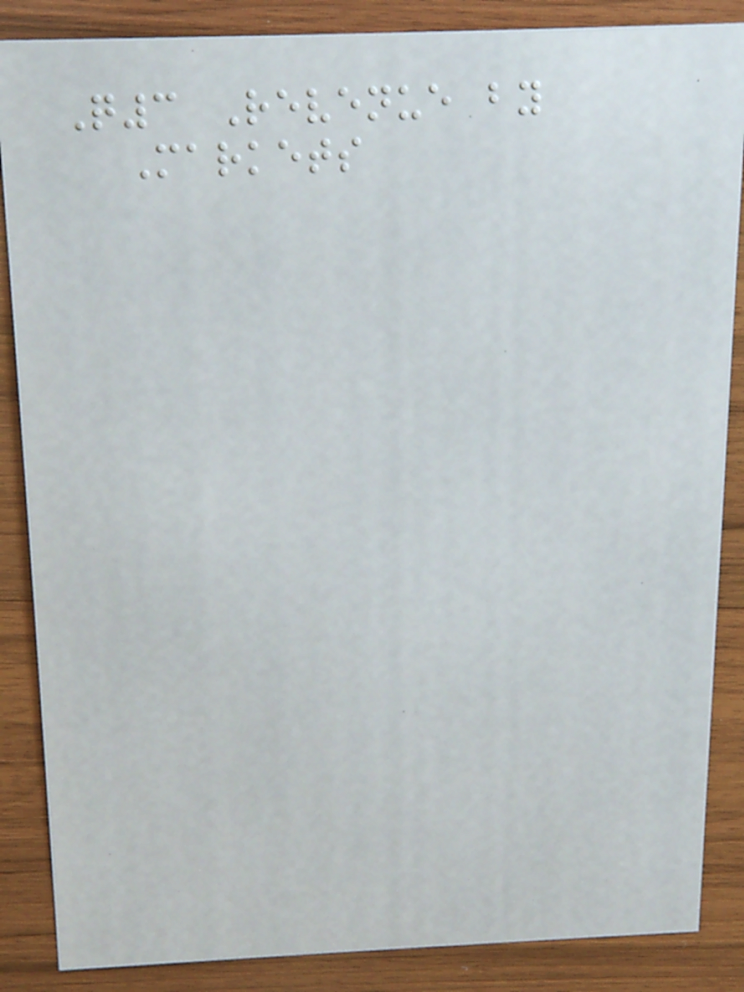Q3 Revenue by
Markets
